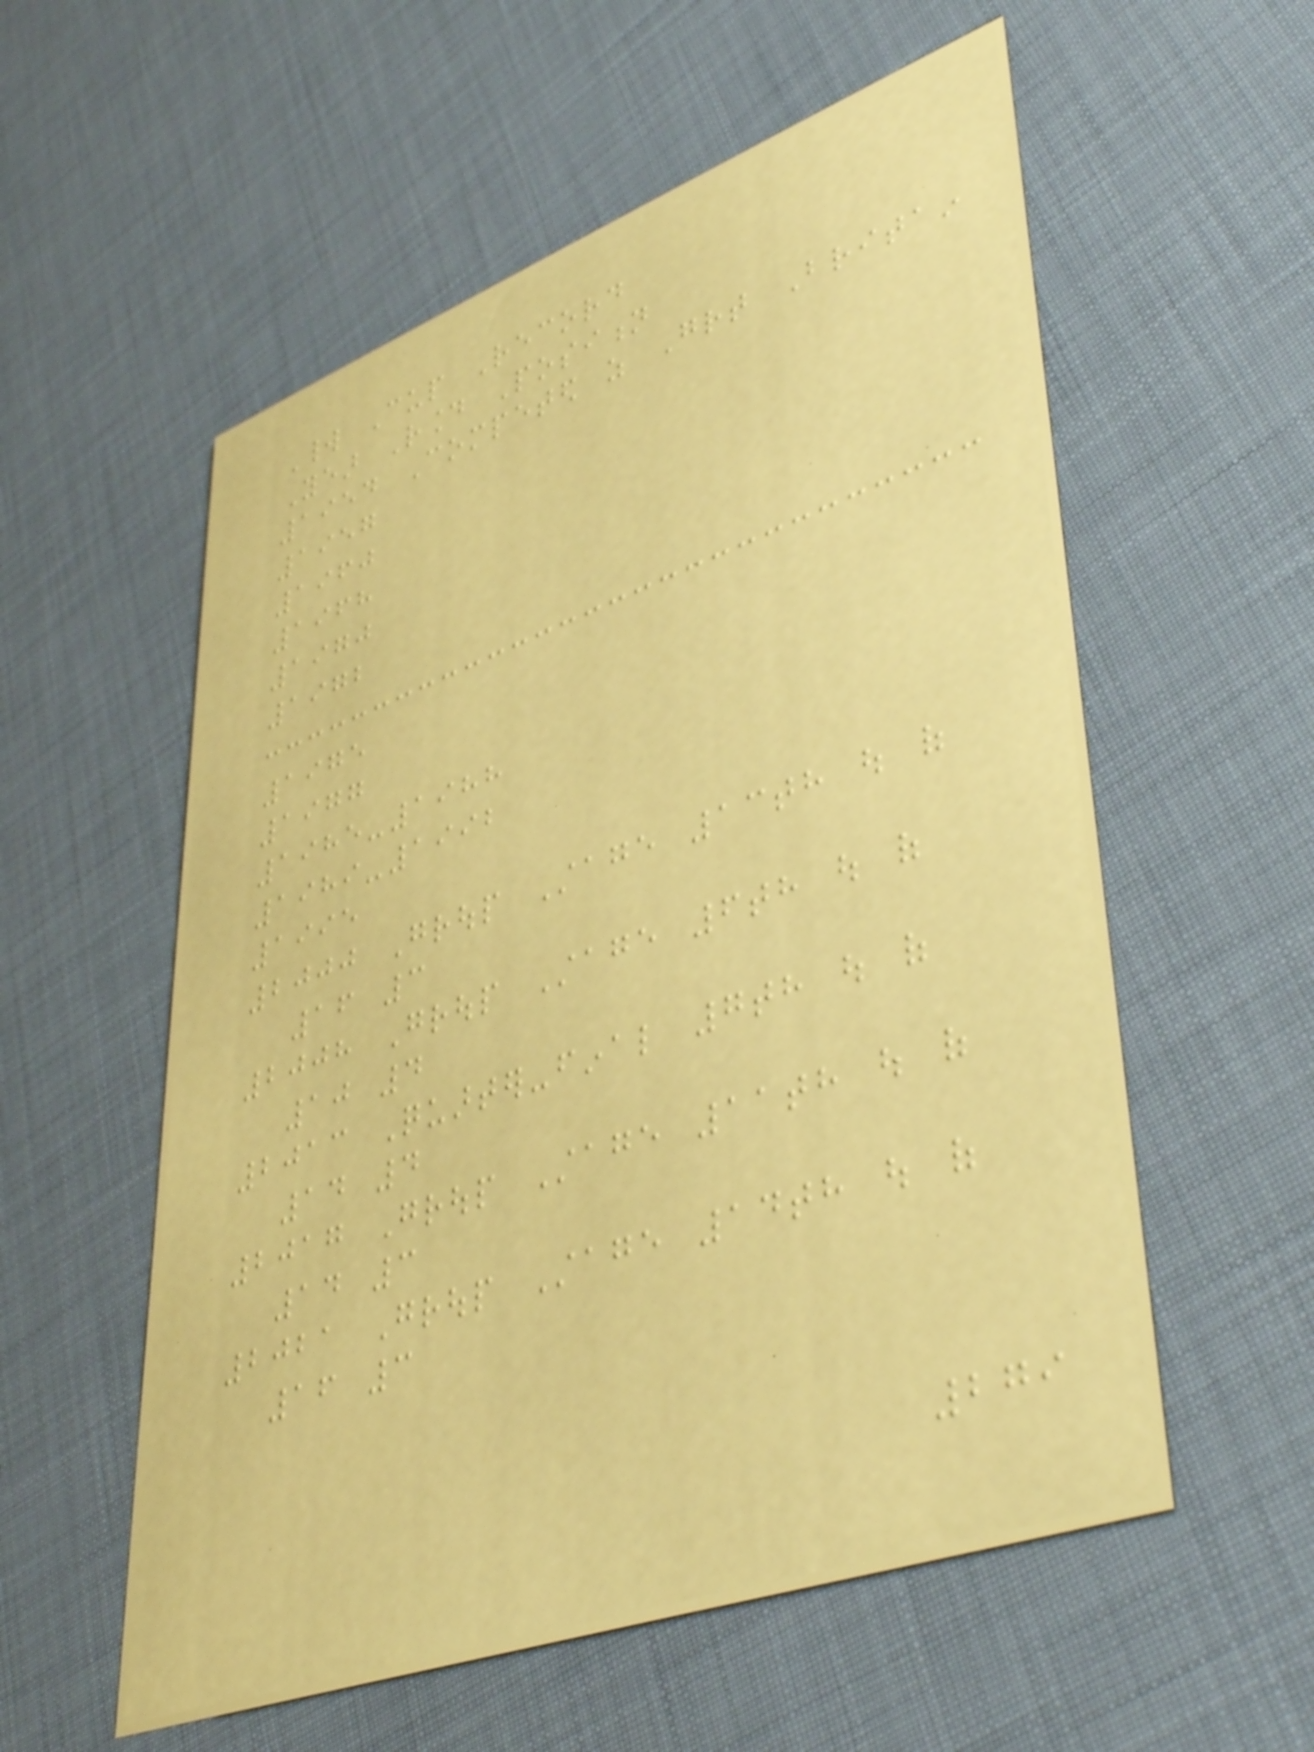World Cup Record
Year Round Position
1954 Competed as Great Britain
1957
1960
1968
1970
1972
1975
1977
1985-1988
1989-1992
1995
2000 Group Stage 13th out of
16 3
2008 Group Stage 6th out of
10 4
2013 Quarter-final 7th out of
14 4
2017 Group Stage 11th out of
14 3
2021 Group Stage 14th out of
16 3
279
